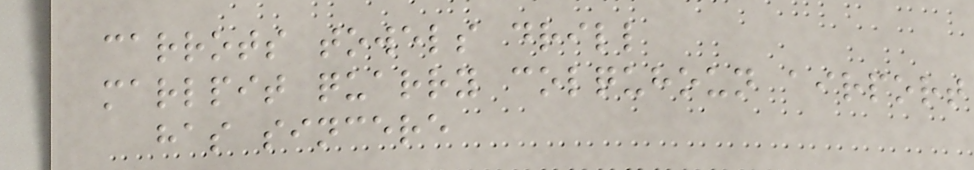carrots towels drill
marlpit quarry colquhoun airport
has sincere
